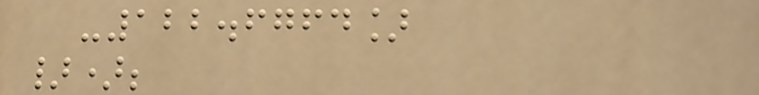-122.6764]
});
